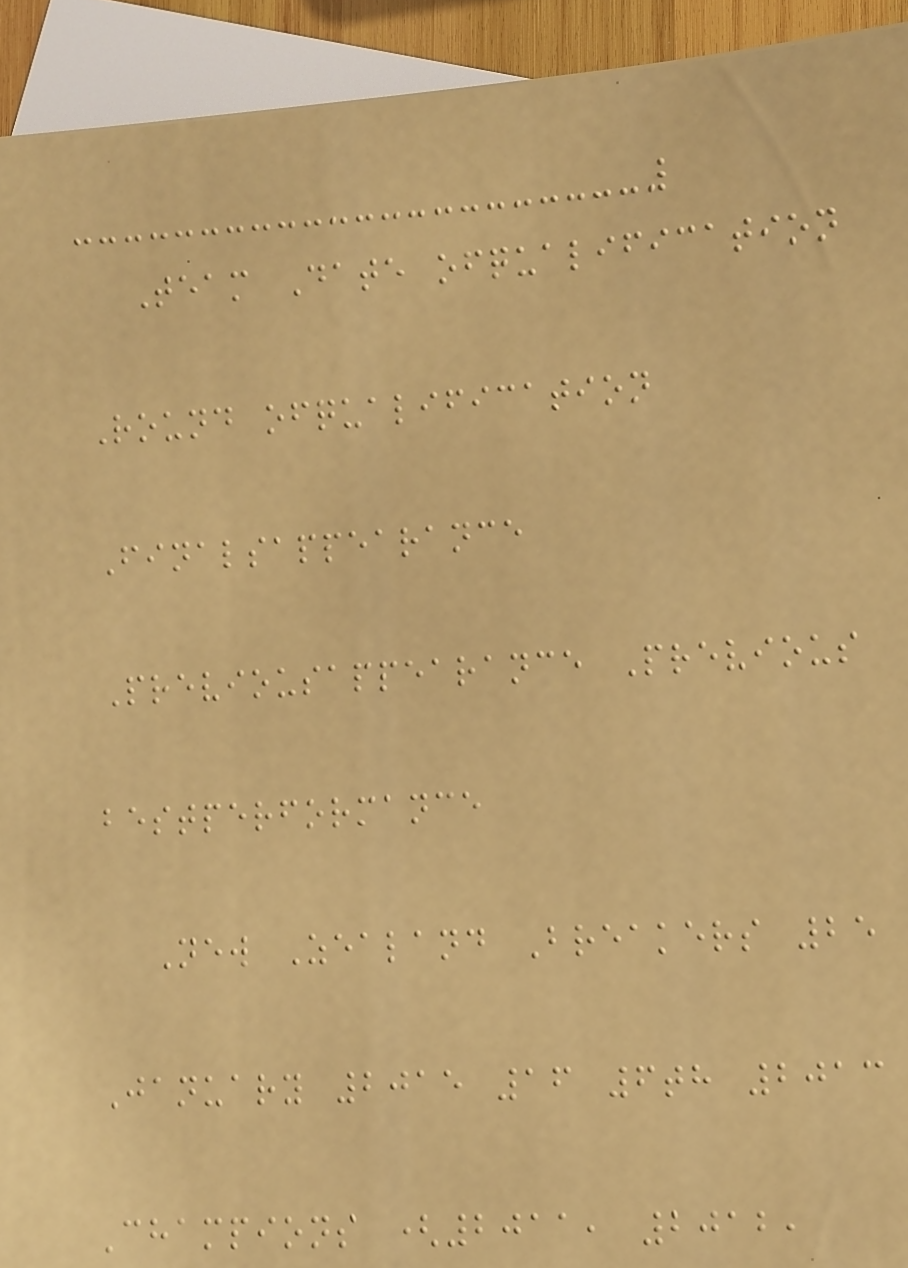Team Date ofqualification
Round ofqualification
Finalsappearance
Previousappearance Previous
bestperformance
New Zealand Breakers 25
January 2015 16 6th 2013
Champions (2011, 2012,
